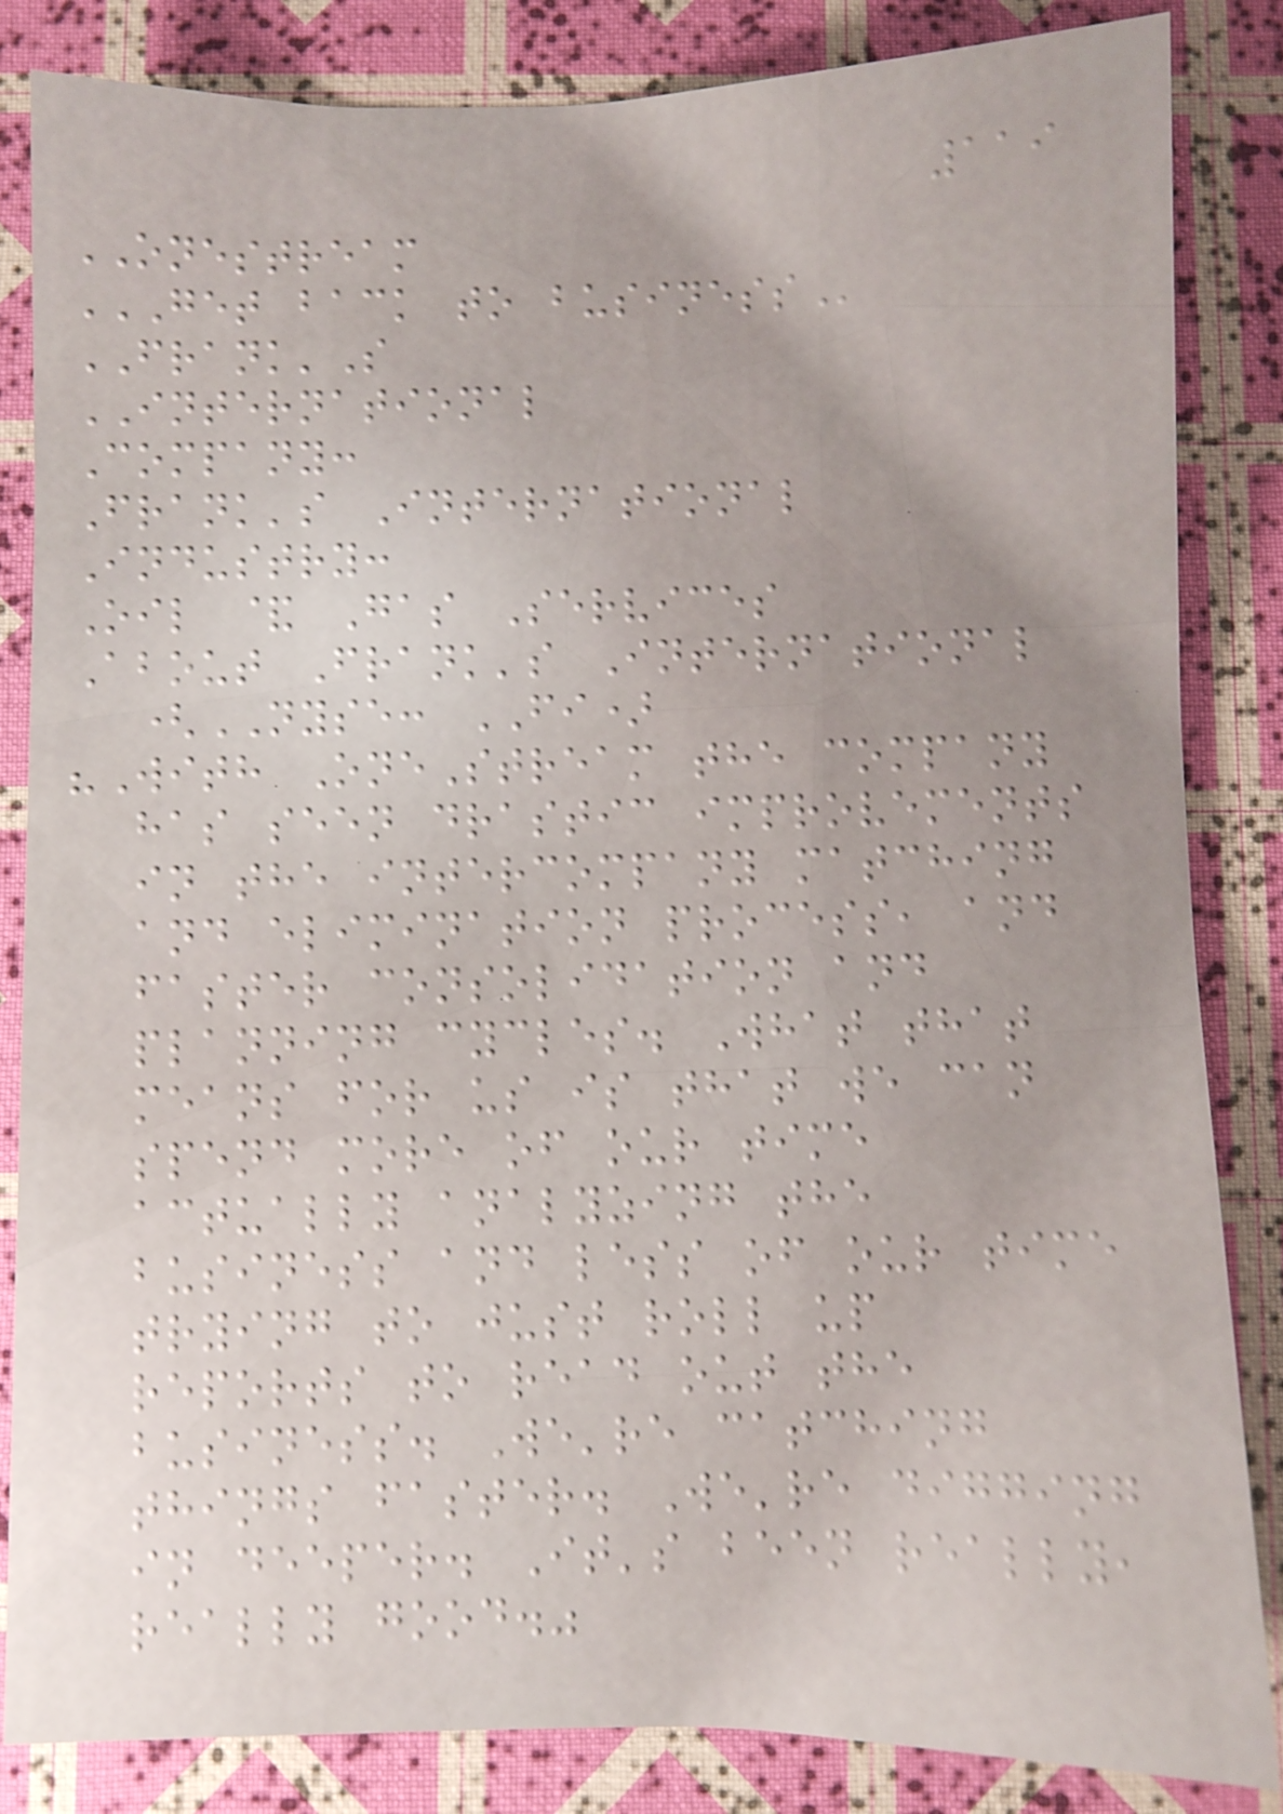119
ONESTREAM
GET BACK TO BUSINESS
FRANK'S
INTERNATIONAL
Company:
Frank's International
Industry:
Oil & Gas Services
About Frank's International
(NYSE: FI)
"With OneStream the company
has seen drastic improvements
in the intercompany matching
and elimination process, and
faster consolidation and
planning cycles. What that
means for us is that we can
spend more of our time
actually analyzing the
business and less of our time
trying to just roll up
reports to read out the
business. We're catching
things faster. We're digging
in deeper. It's been really,
really good."
